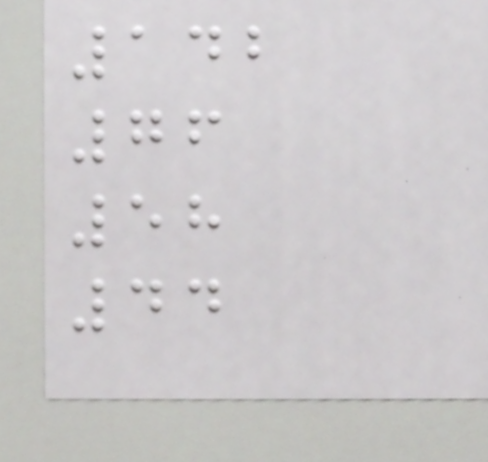142
76
58
44
